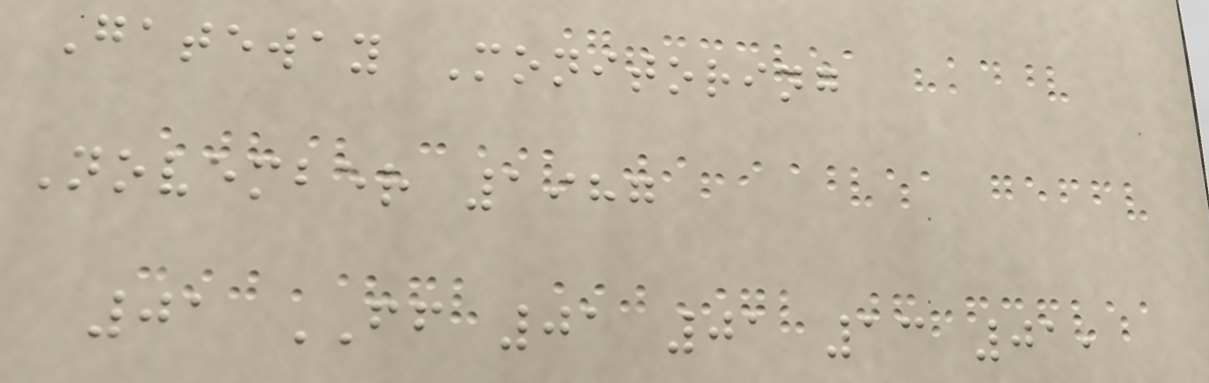Gateway Monitoring
November 1987
01 FF 01 01 13 01,
